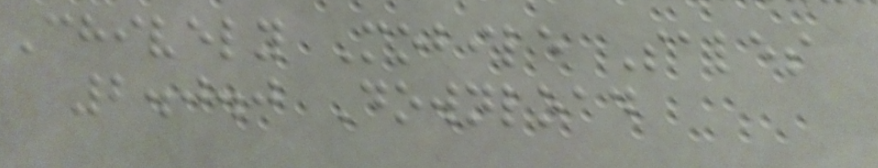Chively Mobile Sales
2.0.0 Download
